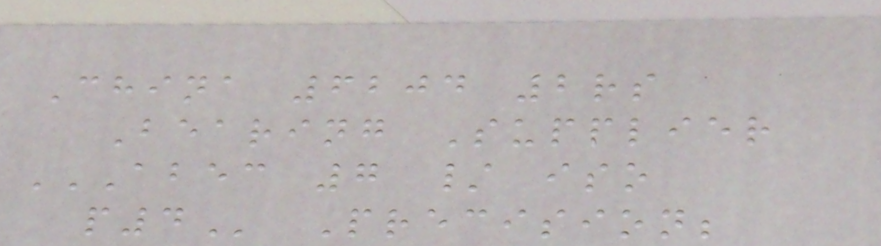China 6204 2rs
Bearing Supplier
ABEC 7 / ISO
P4 Precision;
